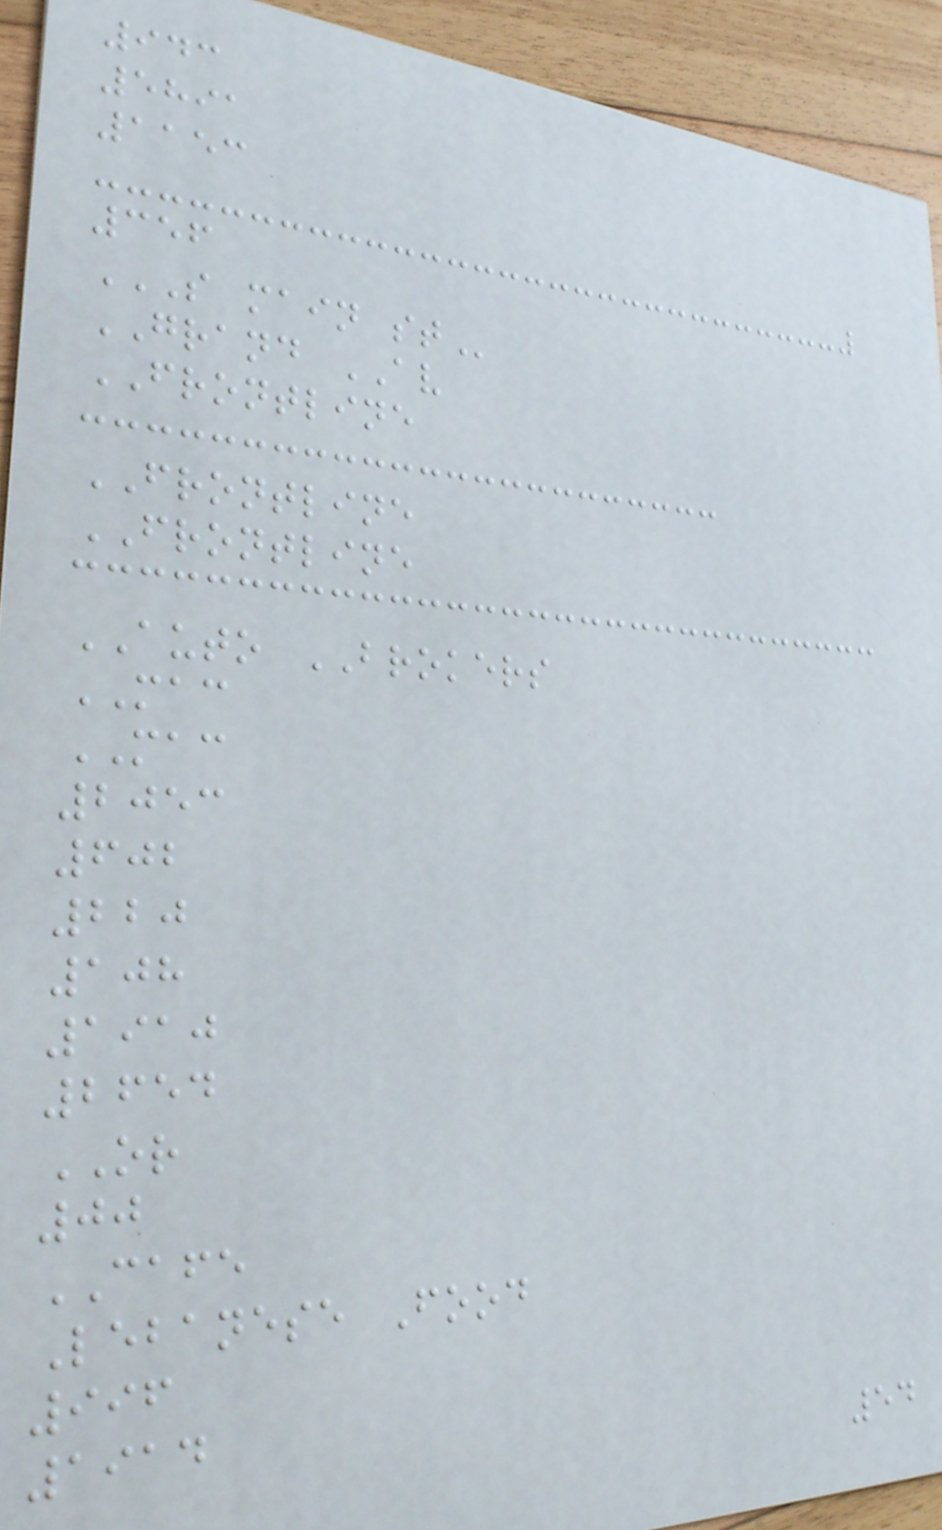943
5891
1153
356
S MAIN ST
GRAND AV
FRONTLINE
FRONTLINE
FRONTLINE
AUTO BROKERS
MAC
MAC
2053
602
220
108
1910
2654
OR
00
CAFE
Lebanese Food
996
1914
54
